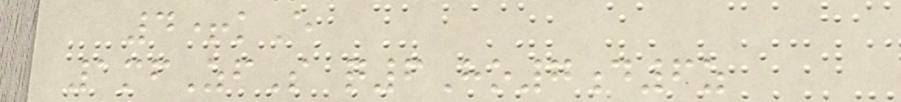4+kE
1mfZfS q6Ho7d6z
